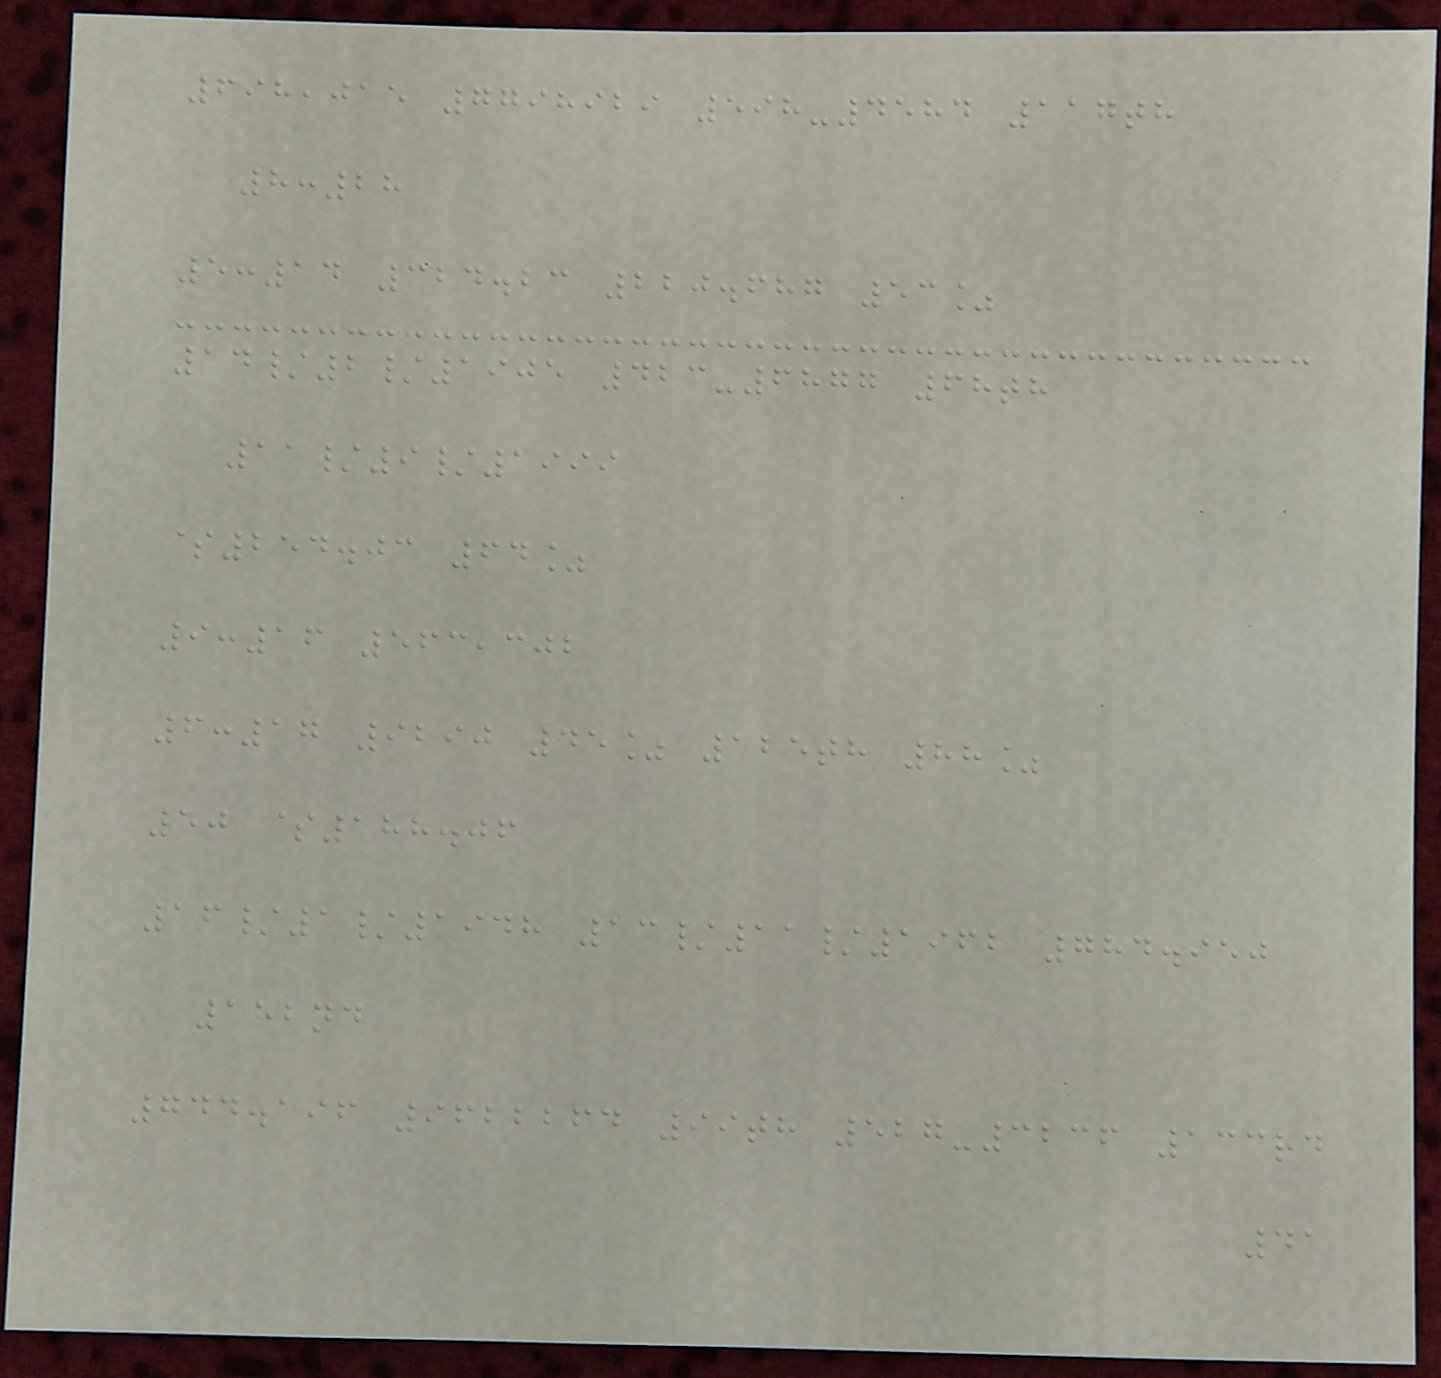698,015 7798929 598-4584 117th
8:28
5:14 324.23 220.687 53%
14/2/1905 423-6877 68th
11/9/1999
$254.03 64%
9:16 563,302
6:17 9290 45% 125th 88%
50 $188.06
16/1/1948 13/11/1962 784.950
182nd
744.196 9622264 99th 527-3236 133rd
41
